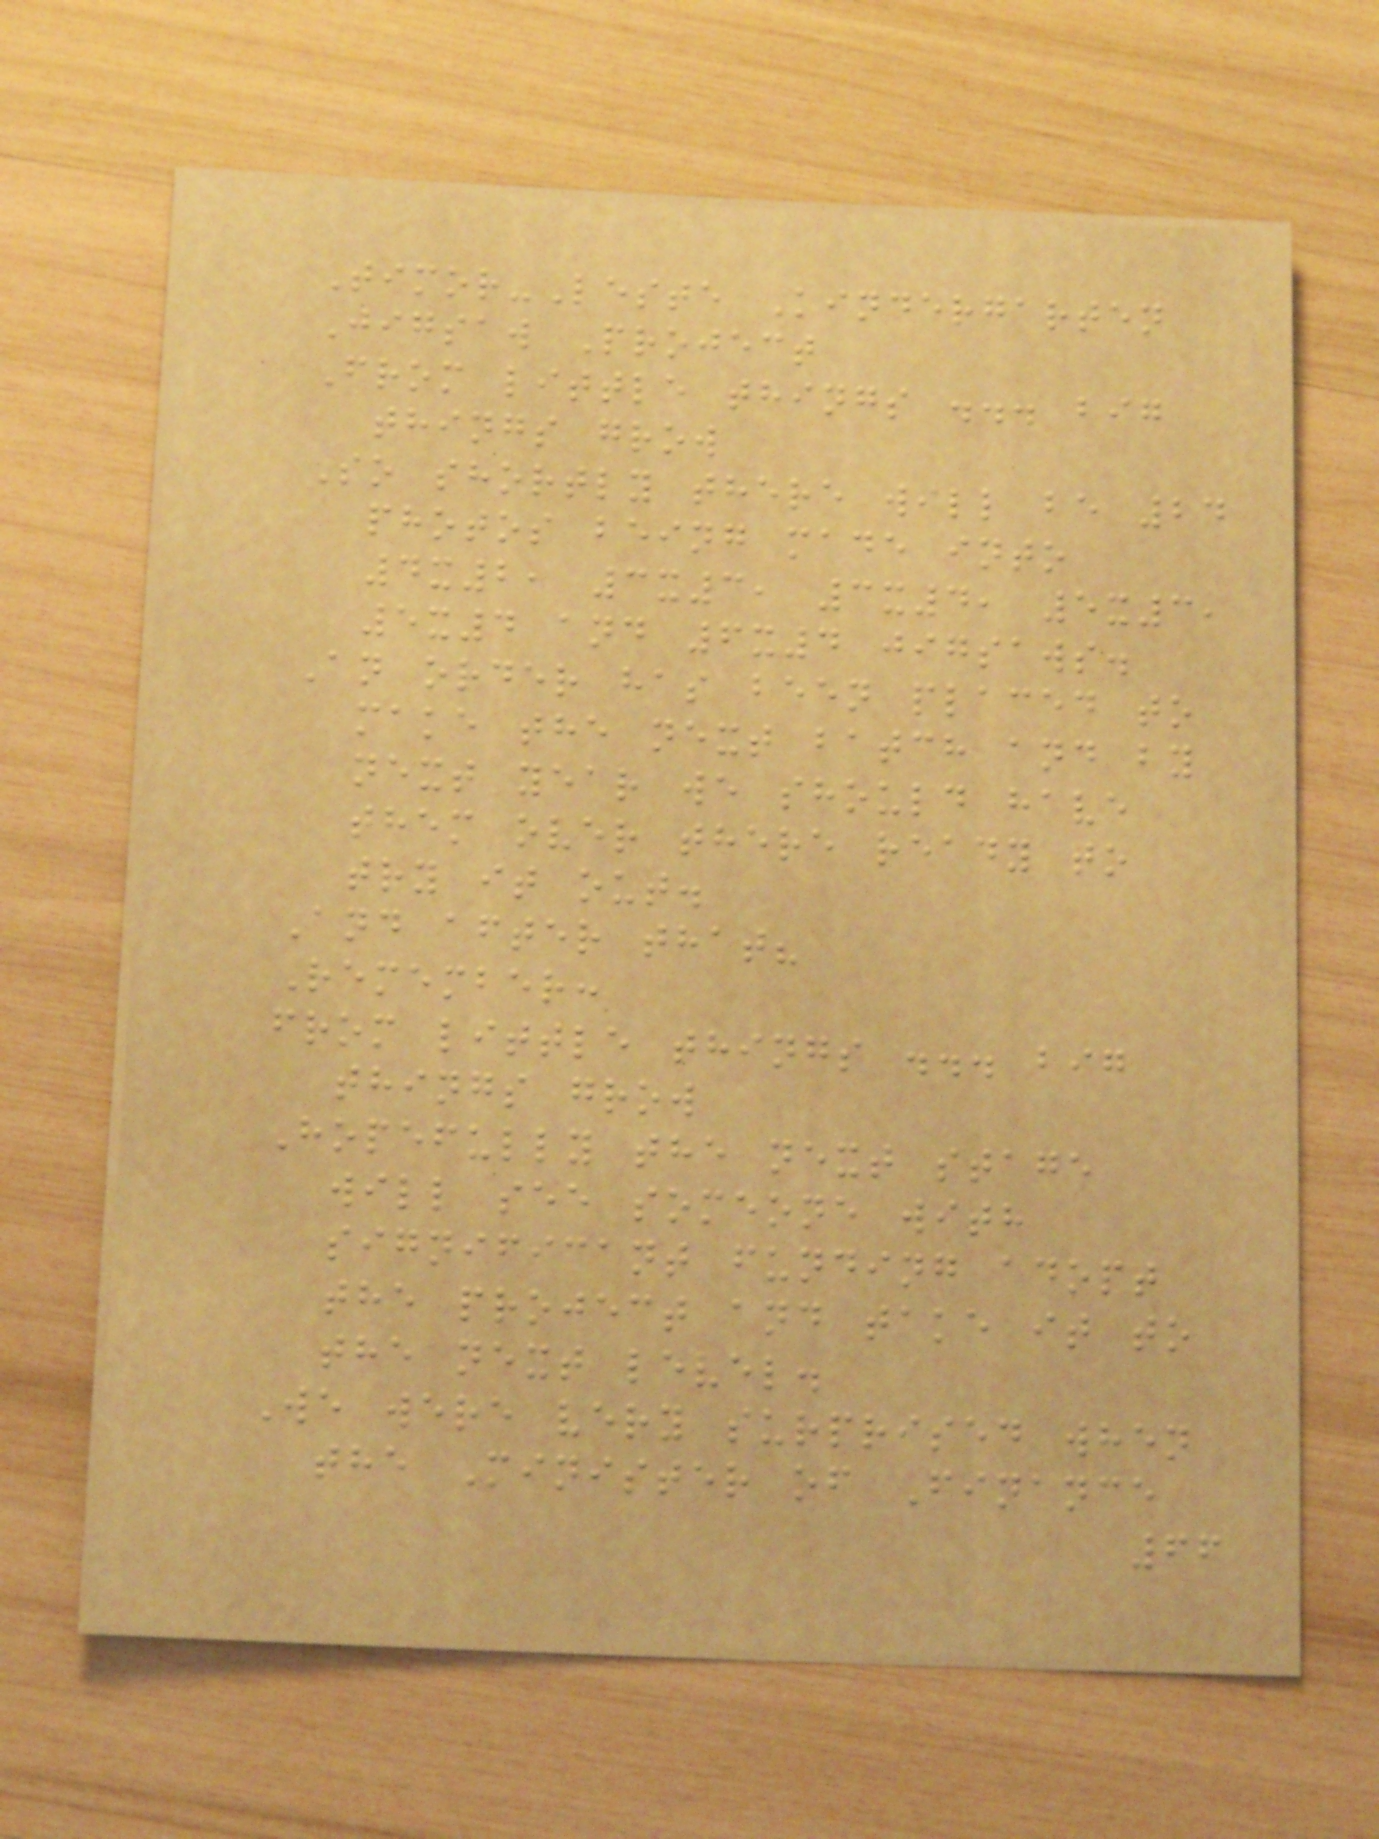Timor-Leste Kindergarten
Jigsaw Project
From little things ... big
things grow
So shortly there will be 24
photos being made into
4x2, 3x3, 3x4, 5x3,
5x4 and 6x4 jigsaws.
An order has been placed to
make the next batch and by
next year we should have
them over there ready to
try it out.
And after that?
Remember:
from little things ... big
things grow
Hopefully the next stage
will see someone with
significant funding adopt
the project and take it to
the next level.
We were very surprised when
the Minister of Finance
66
